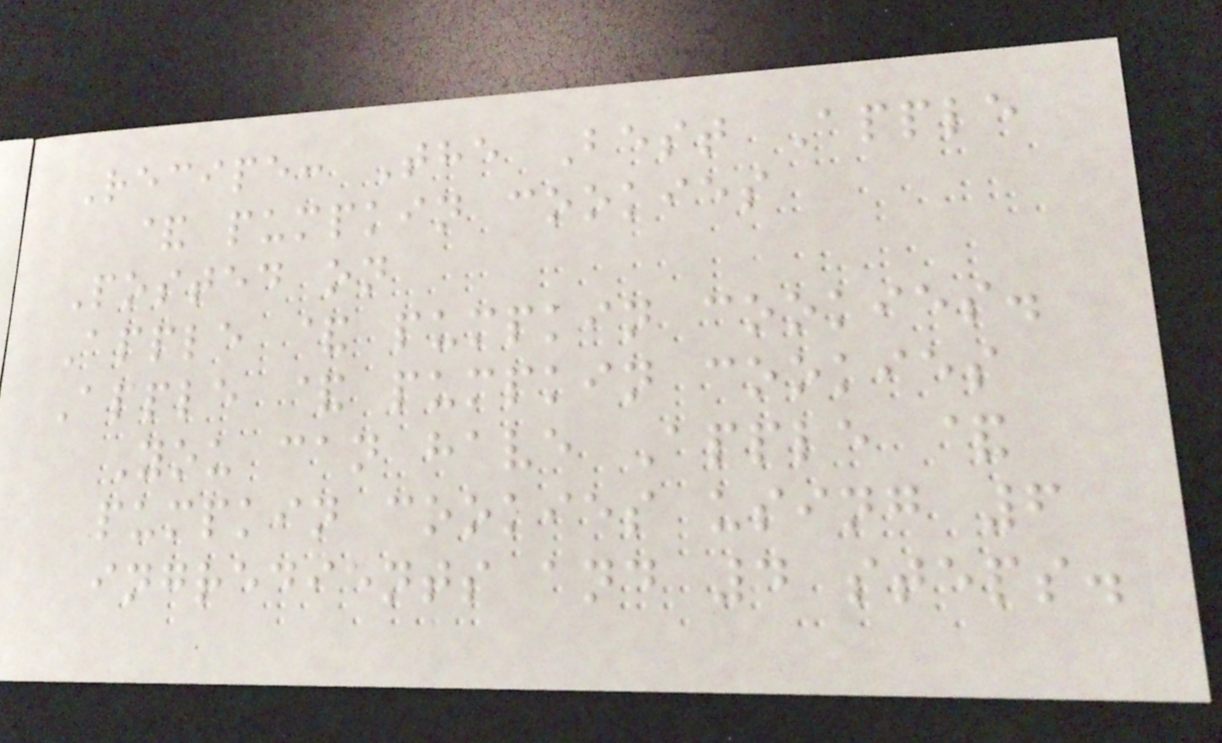Recipe: The Best Apple
& pumpkin cookies
Posted on
Apple & pumpkin cookies.
Apple & pumpkin cookies
You can have Apple &
pumpkin cookies using 6
ingredients and 4 steps.
